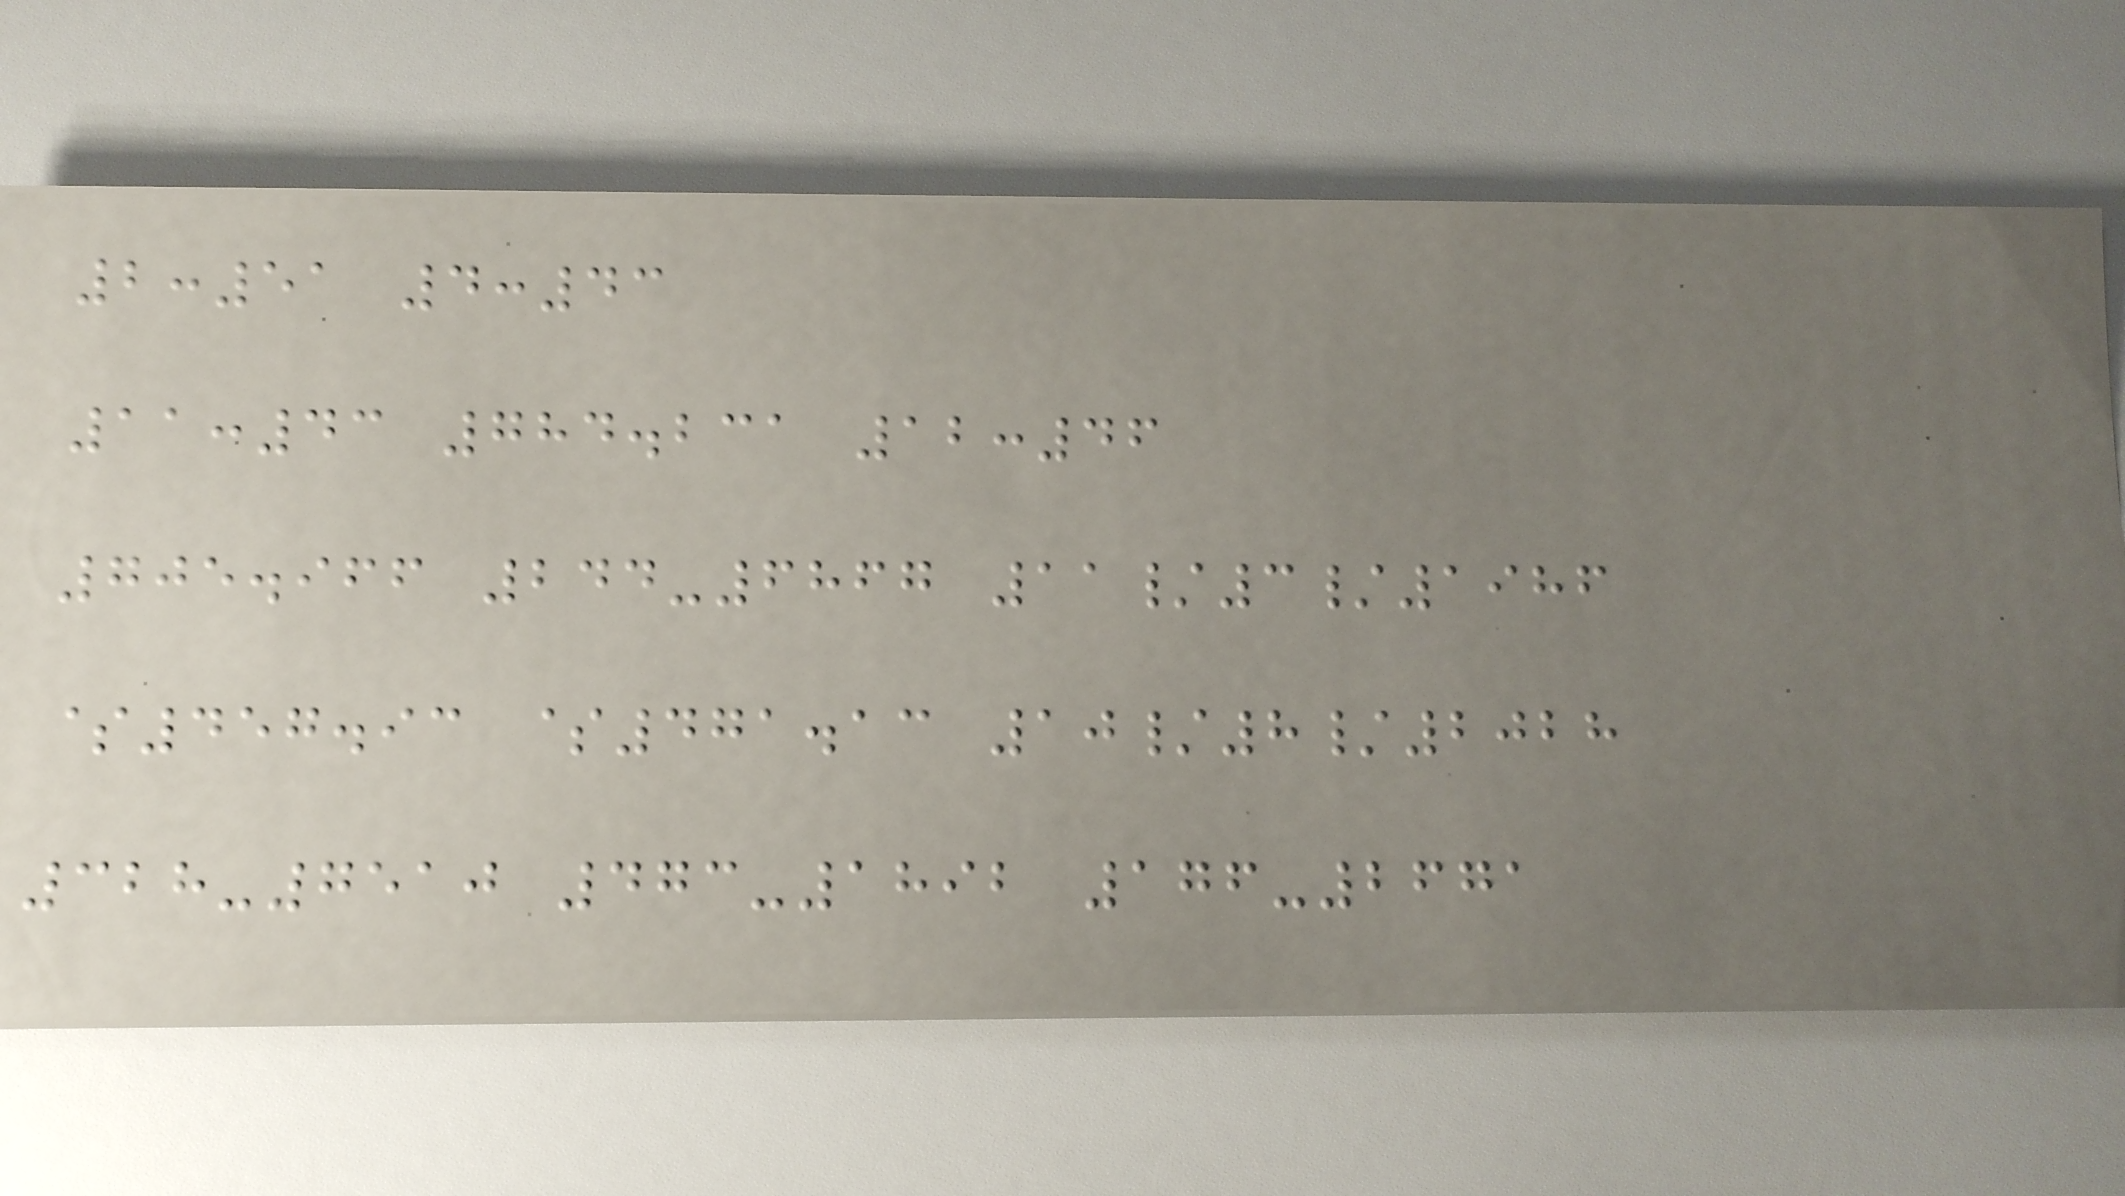2:51 4:43
11:43 784.231 12:46
705.966 244-6867 11/3/1986
$457.93 $471.13 10/8/2028
328-7510 473-1892 176-2671
